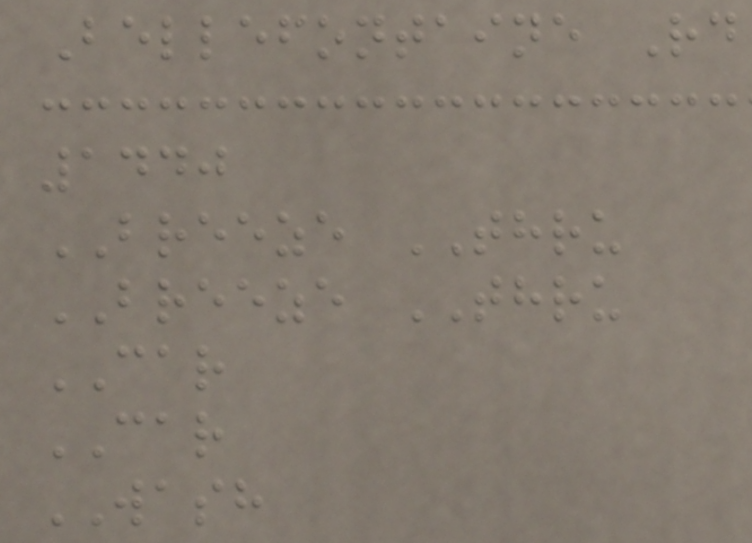Bellefontaine Rd
1440
BREEZE THRU
BREEZE THRU
CAR
CAR
WASH
